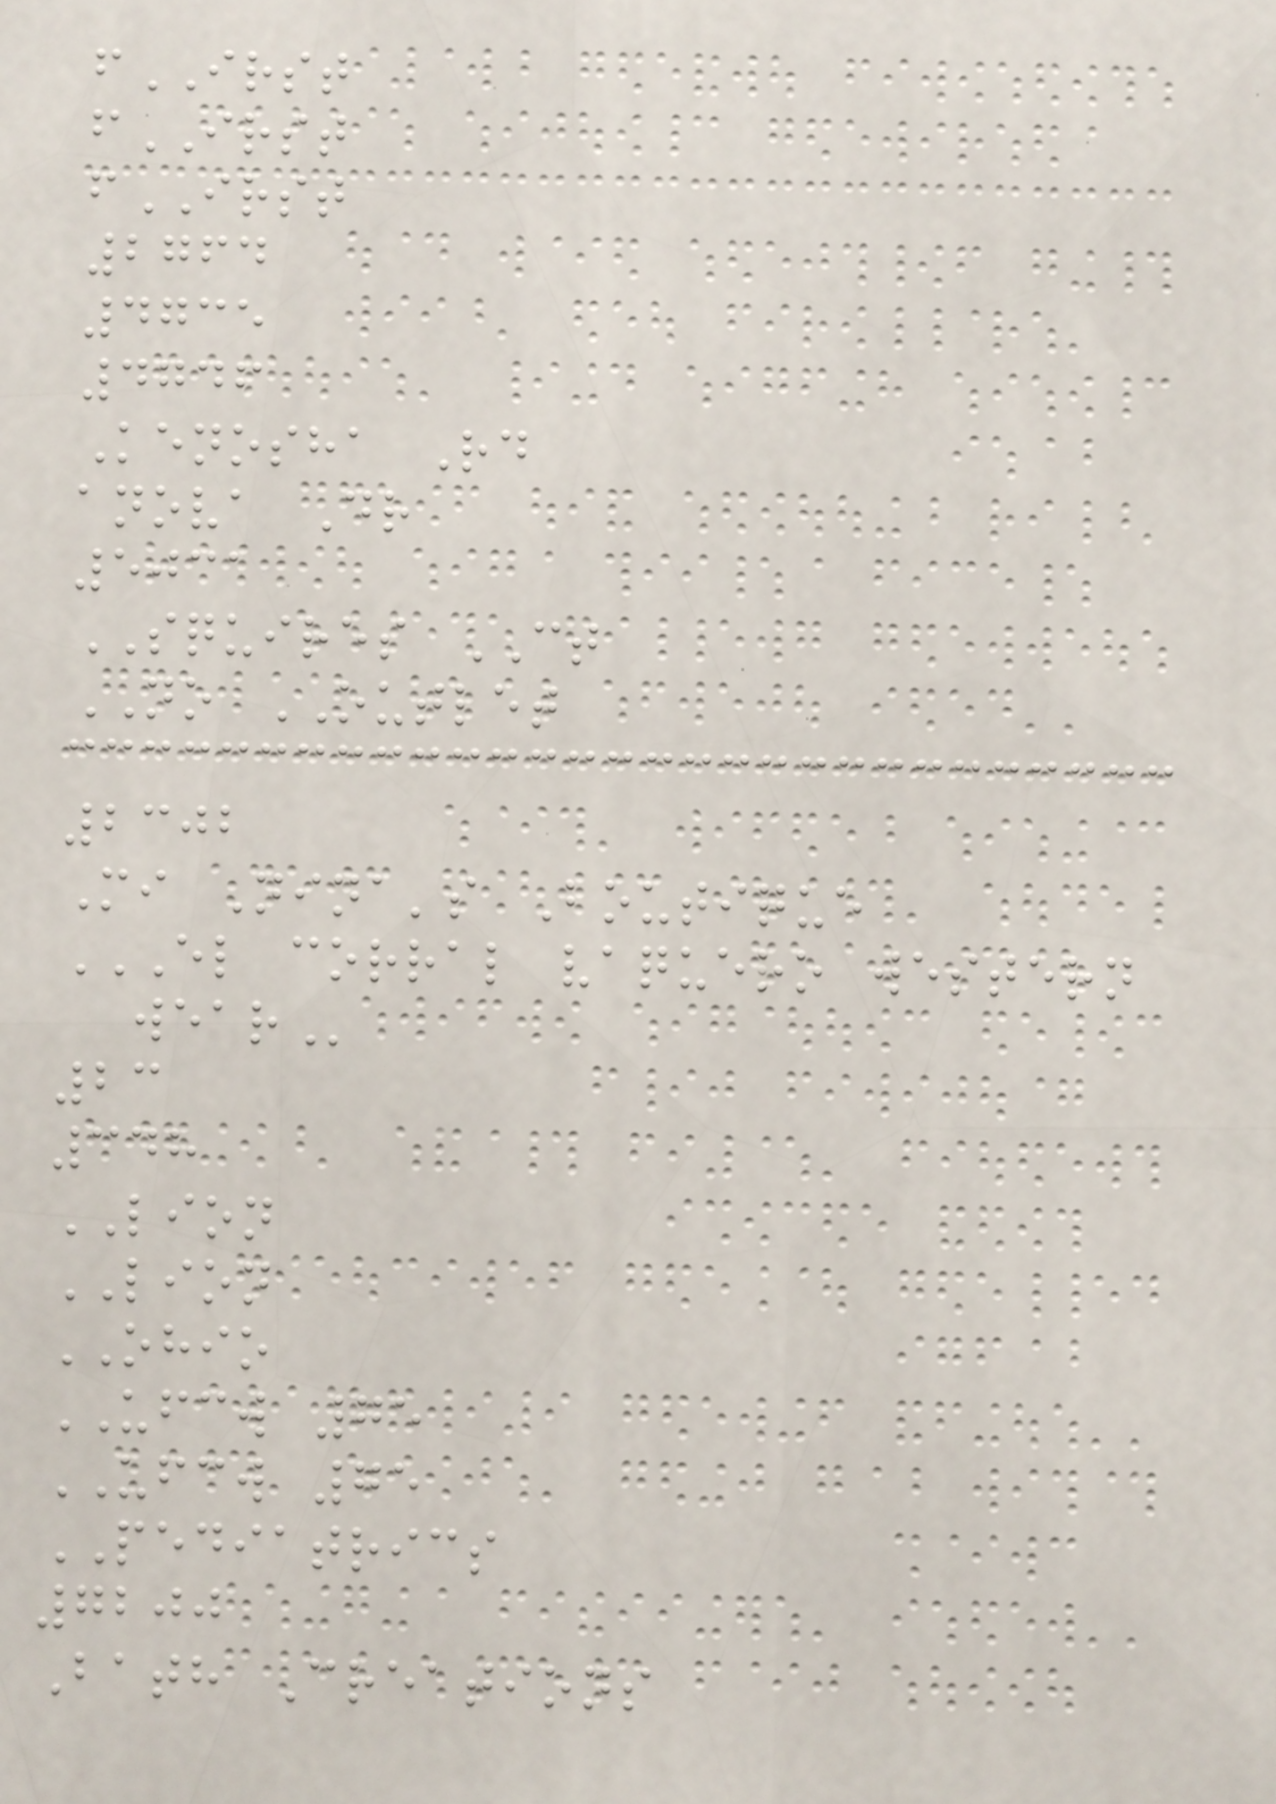fIRST
fIRST
fIRST
2764
4735
4746
Kenosha Rd
anova Dr
5031
SQUIRES CT
NO OUTLET
2302
Mi Nina's Boutique
EL CORRAL VAQUERO WESTERN
WEAR
23
348
LION
LION
OHIO
UFCW 75
UFCW 75
PEDIATRICS
7200
Bath Creations
